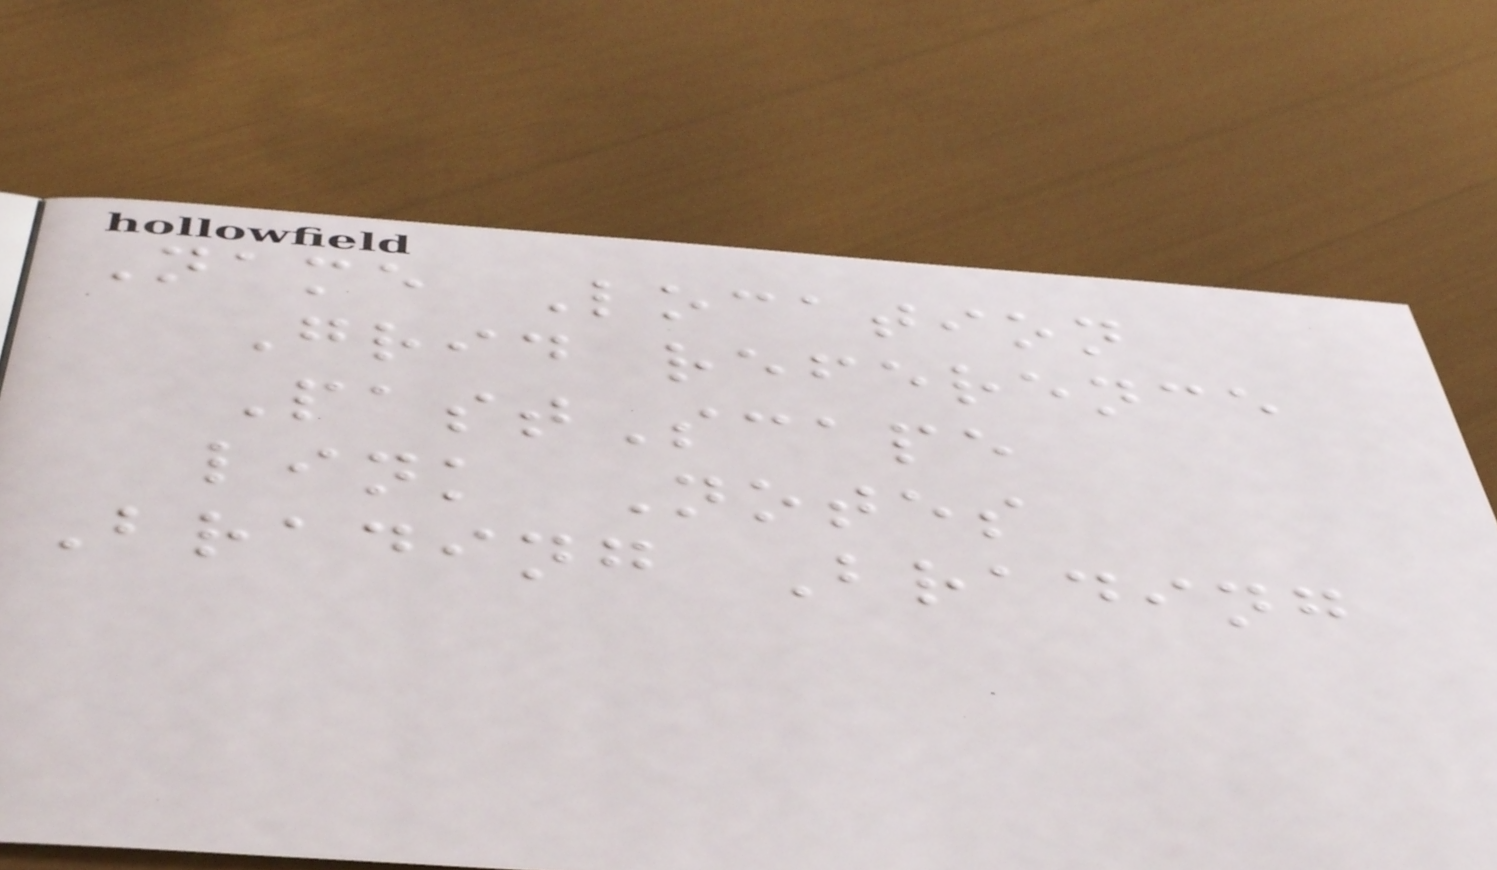Name Location
Grid reference
PastScape
link Notes
Brading Brading
